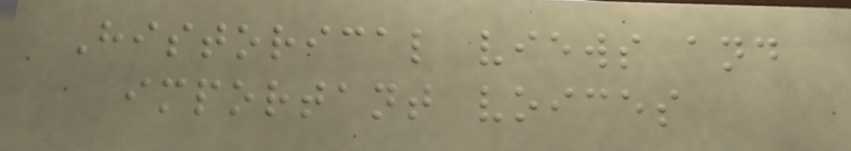Historical views and
important voices
